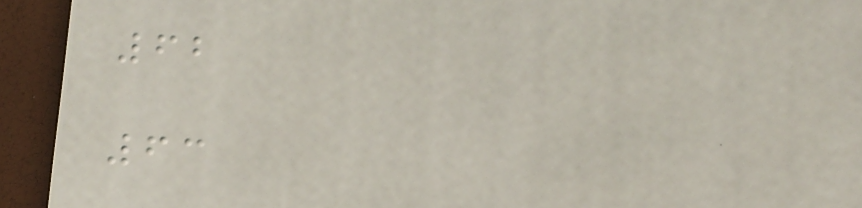62
63
